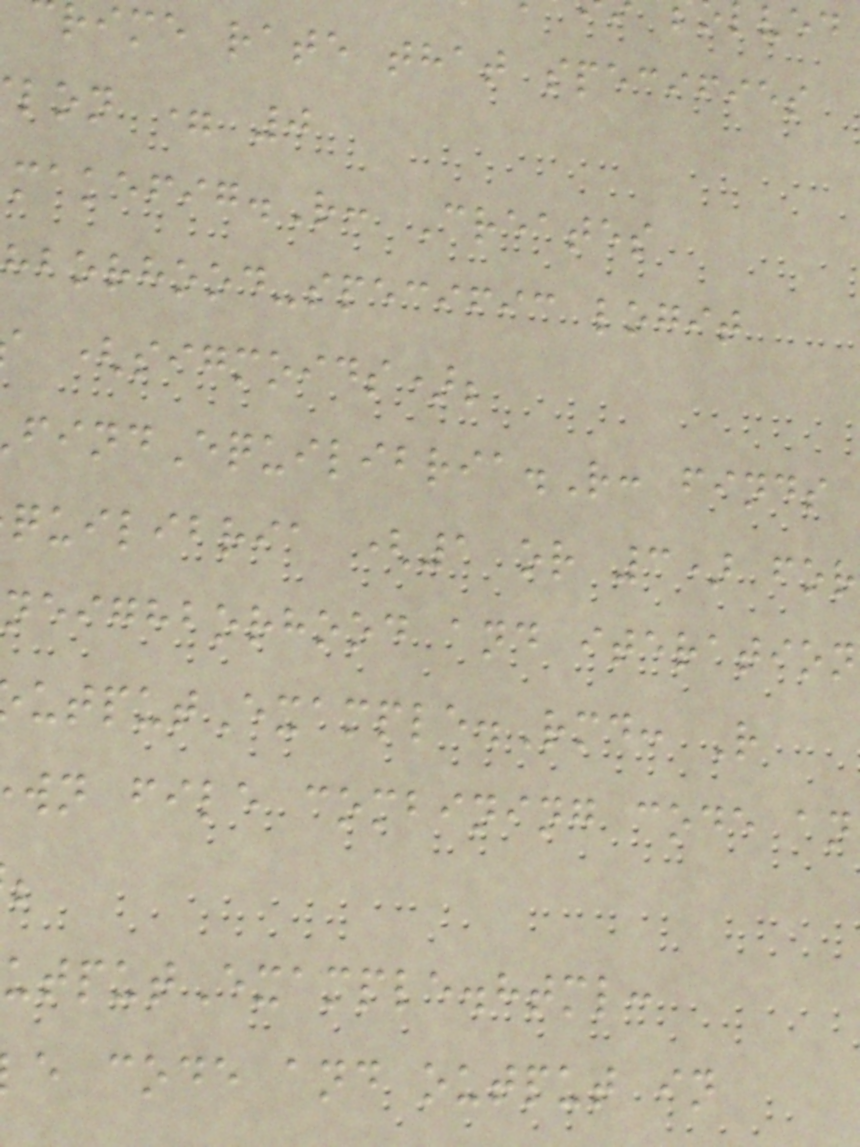rime rate that specifies
lon = 0
makefig.R: Creates
hborhood-specific logit
(sigmoids);
indEquilibria.R: finds
quilibria (1 or 3) for
neighborhood and iteration
utputExample.Rmd: R
wn file combining code an
utputExample.html:
e code and output in
